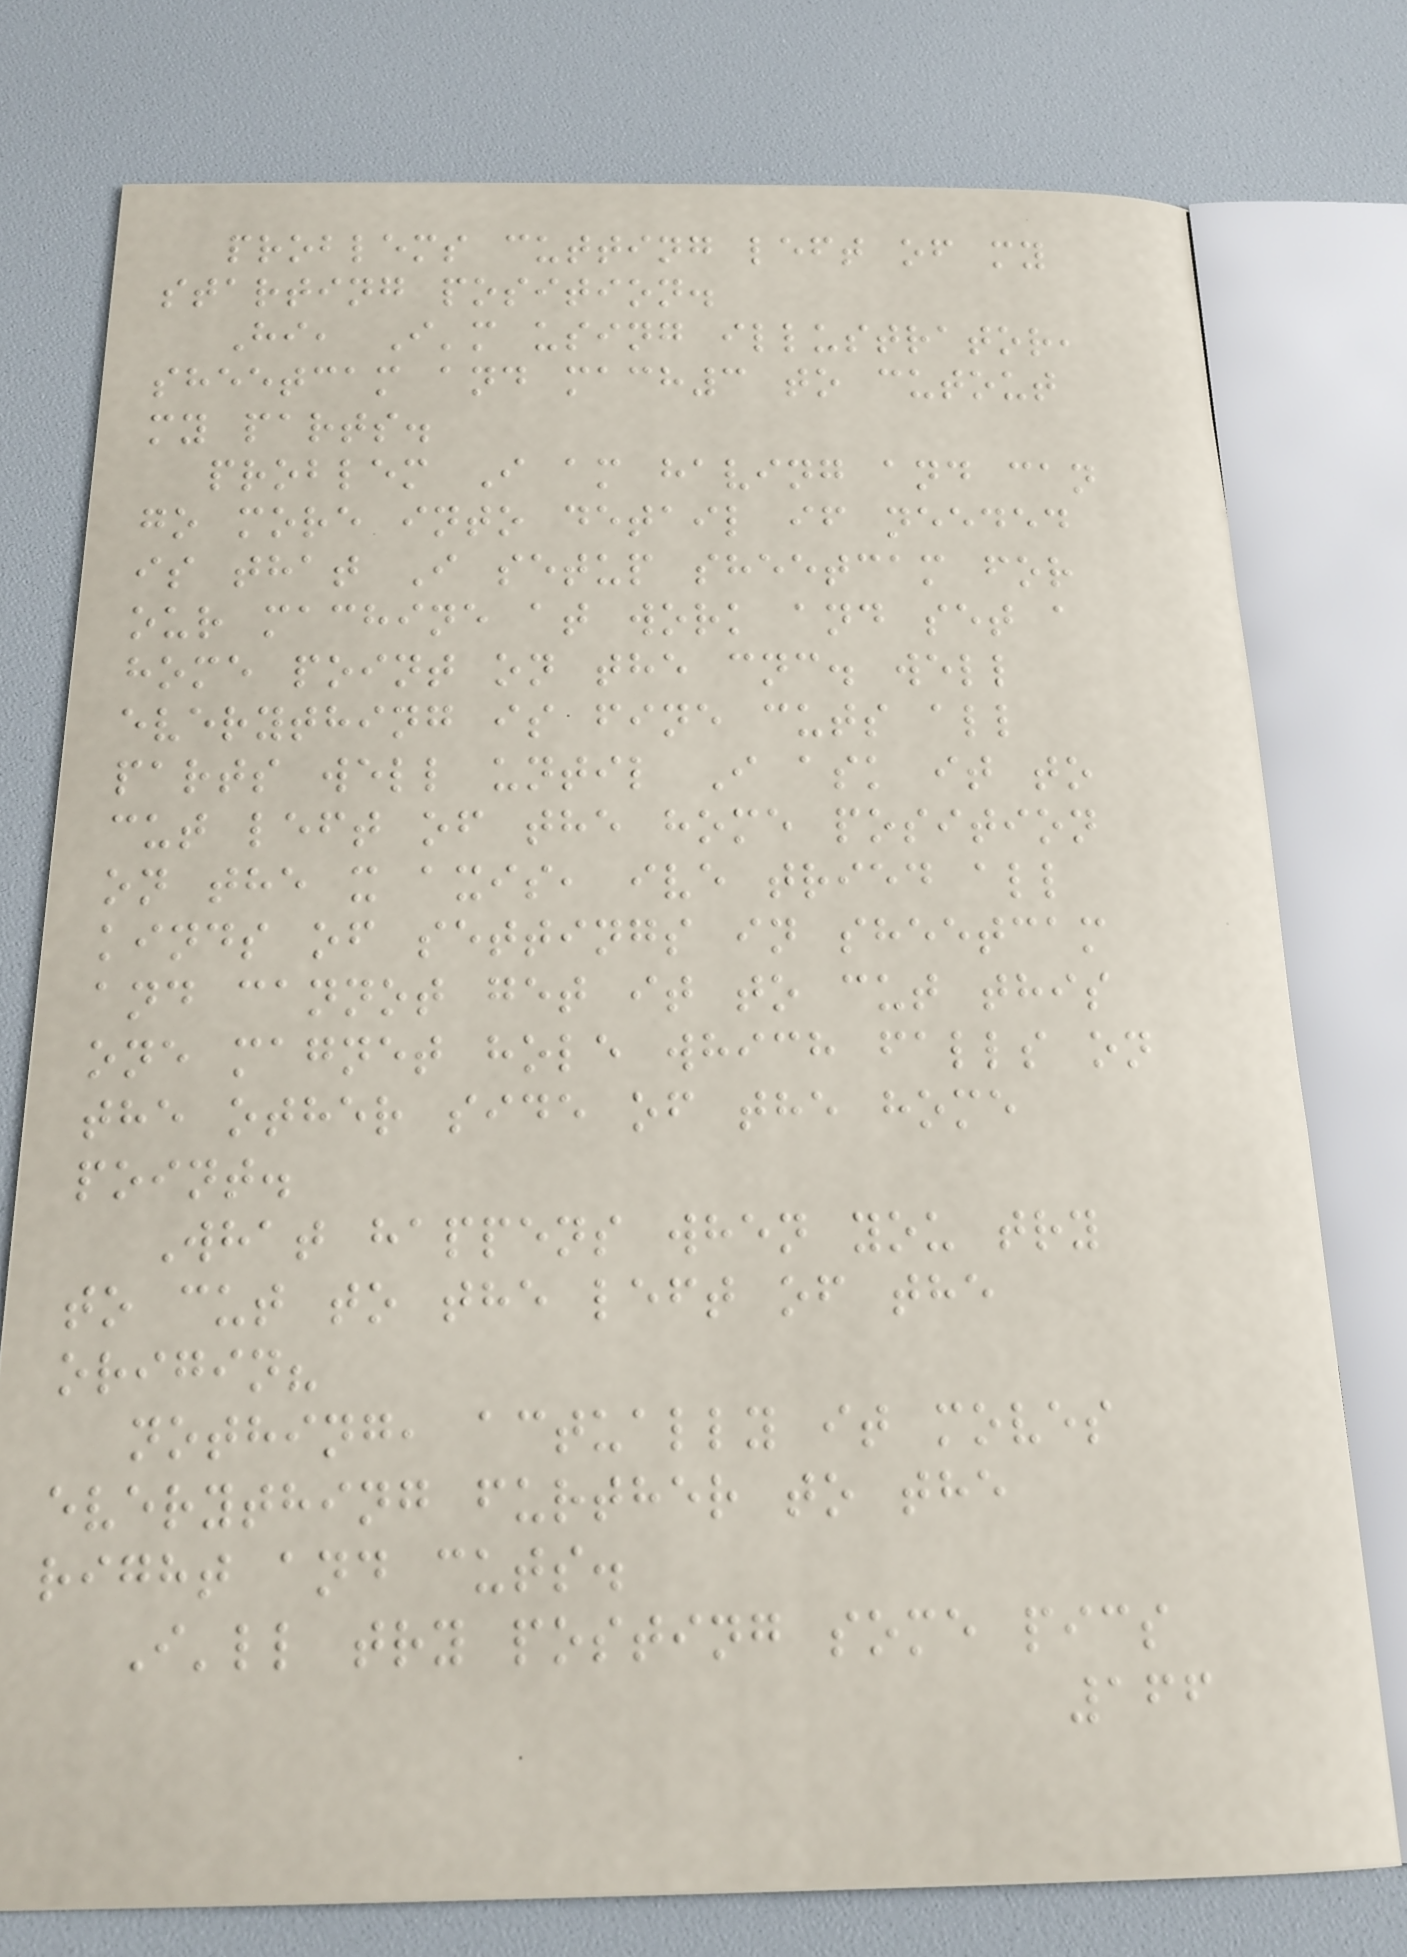problems cutting left of my
starting position.
Hi, I'm using illustrator,
sheetcam and mach3 to cutout
my parts.
problem I am having and can
go more into detail if needed
is that I setup sheetcam for
our machine at work and set a
home point on the cnc. well
everything is fine cuts all
parts well until I ask it to
cut left of the home position
on the x axis, ive tried all
kinds of settings in sheetcam
and cannot get it to cut this
one magnet hole which falls on
the other side of the home
point.
What happens when you try
to cut to the left of the
origin?
nothing, actually it moves
everything further to the
right and cuts.
I'll try posting some pics
166
